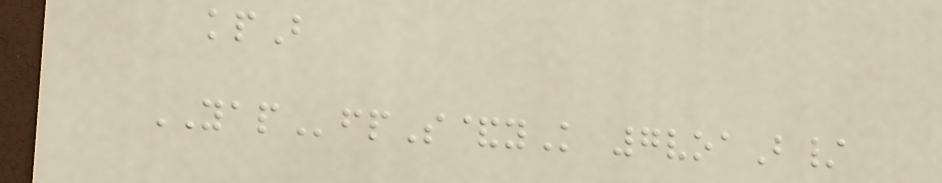kpB
YAPfpS&yK 7voaB/
